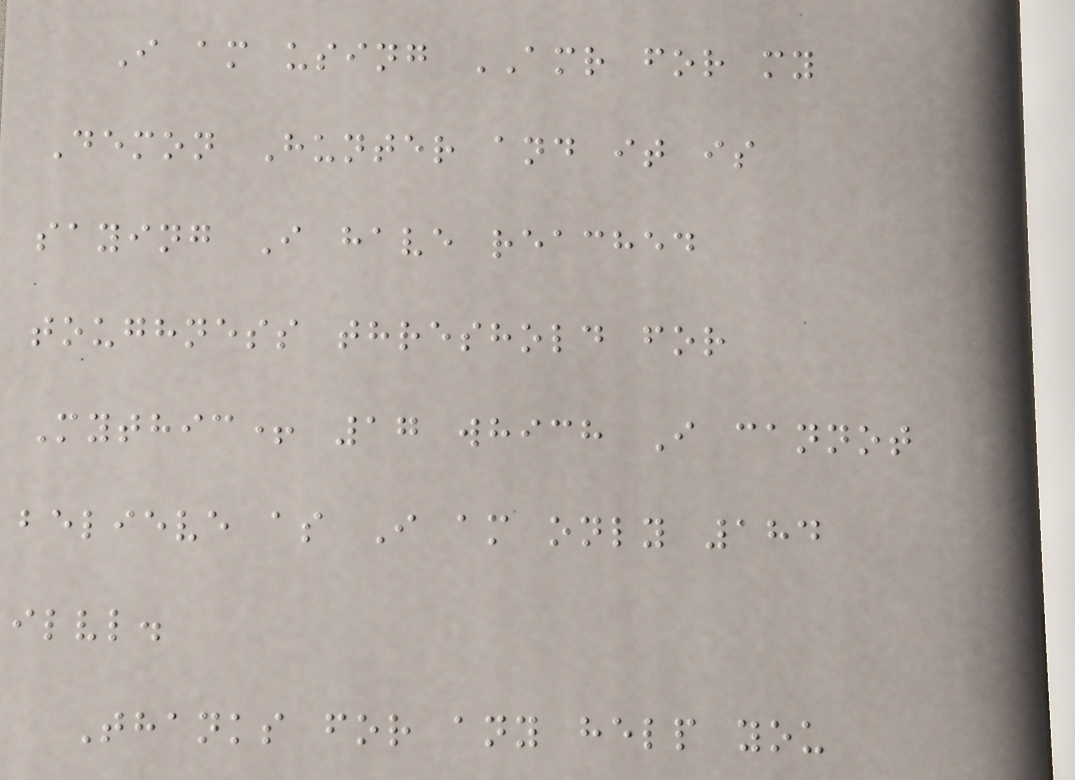I am using AMR for my
Demon Hunter and it is
saying I have reached
toughness threshold for
Mythic+ 17 which I cannot
believe as I am only 184
ilvl.
Thanks for any help you
